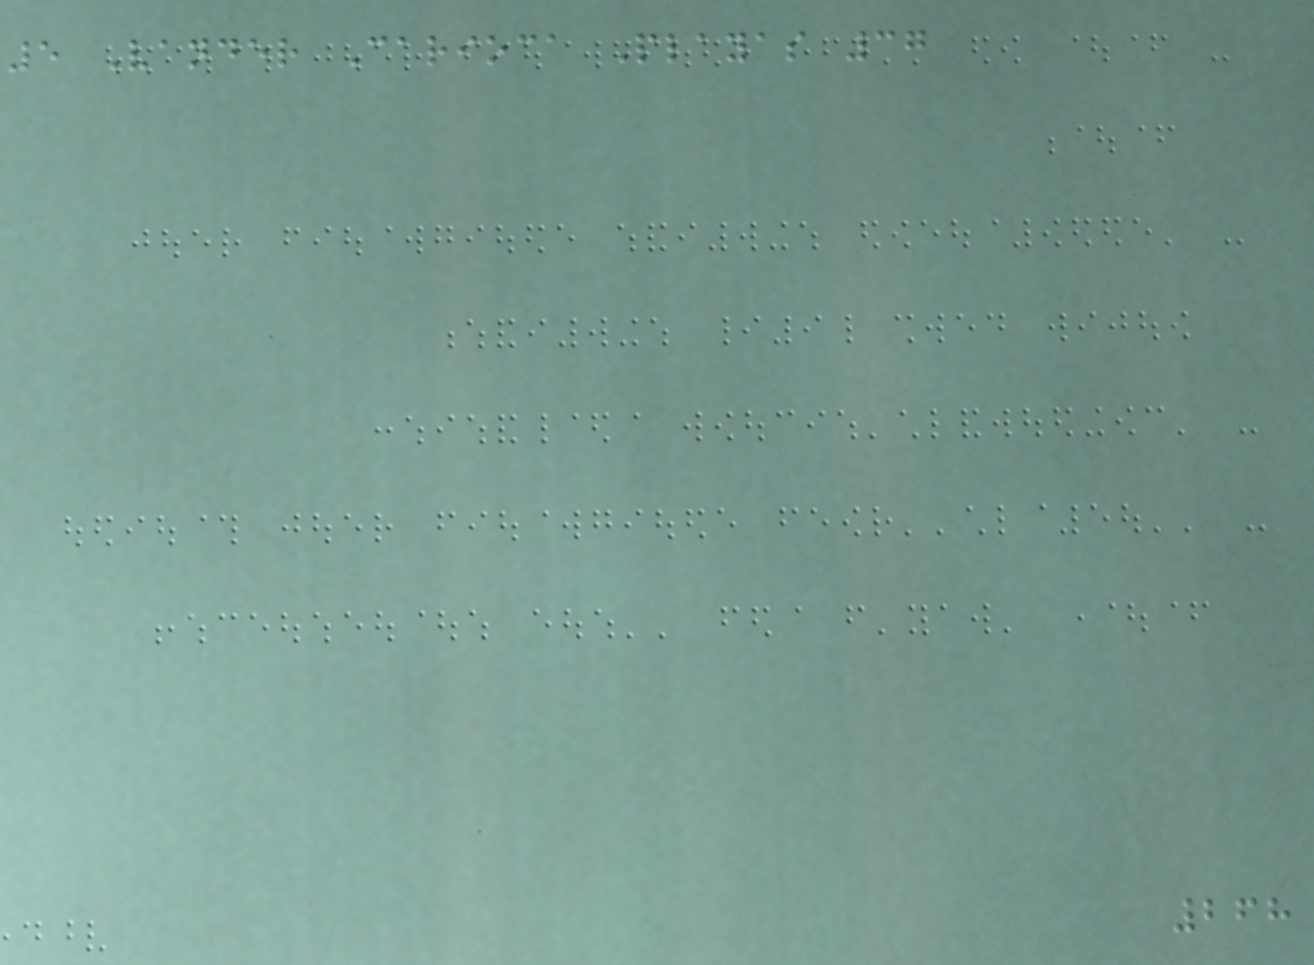5 Vander Carioca Playas 37
268
